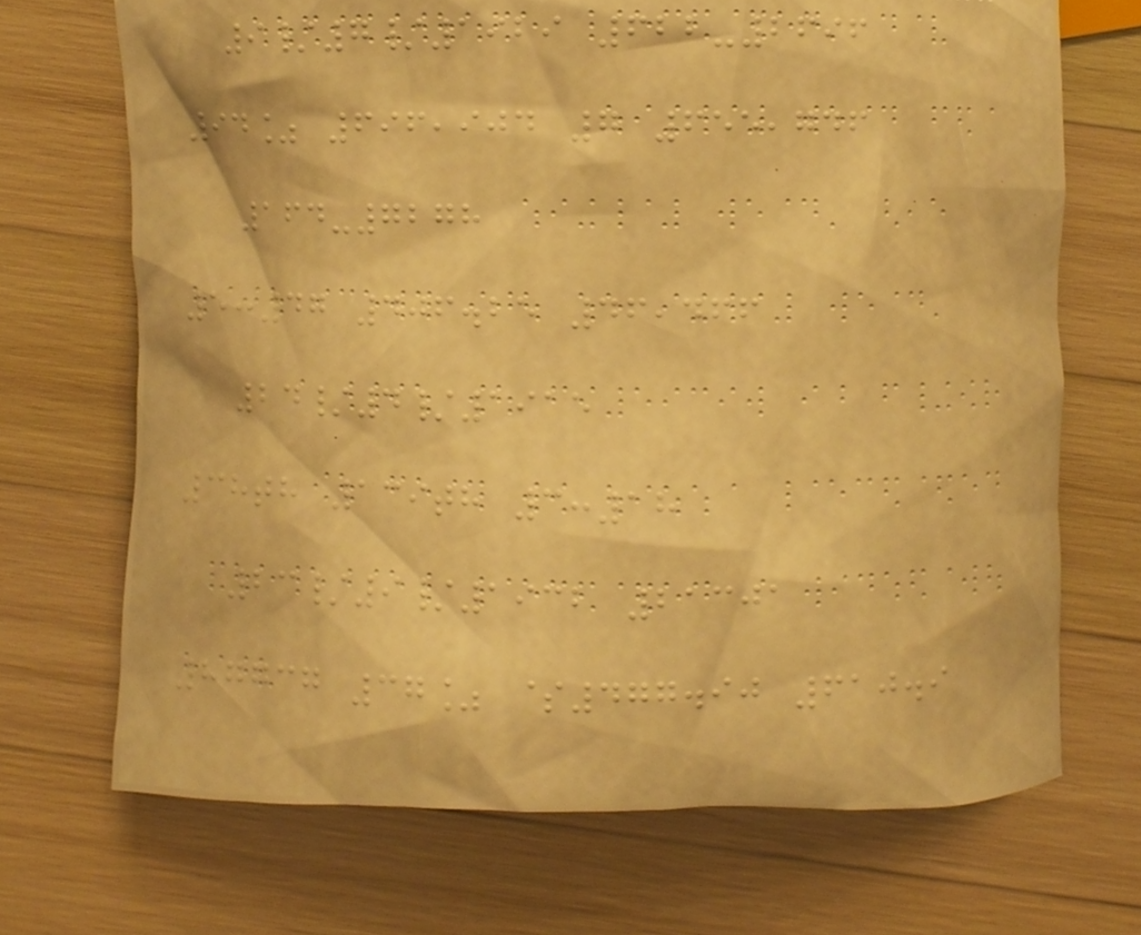9/7/1929 622-2696
94% 696,904 7 655,746
164-7278
5:47 406.25 46,466
24/4/1915
38th 139th 3:18
23/9/1932 21301
87737 37% $477.90 610.9
